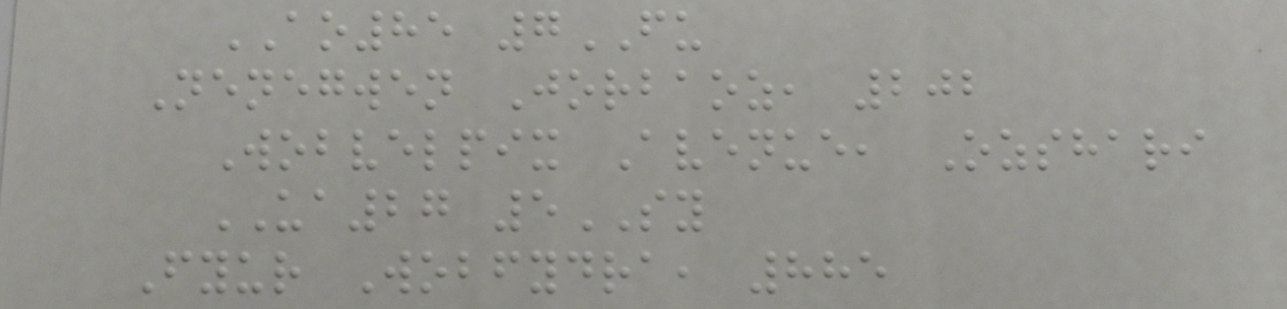AO85 7FU
Nenegwen Jorbaoz, 202
Wobvelpix Avenue, Ozshari
UA27 5SY
Fyur Wobfydra, 885
